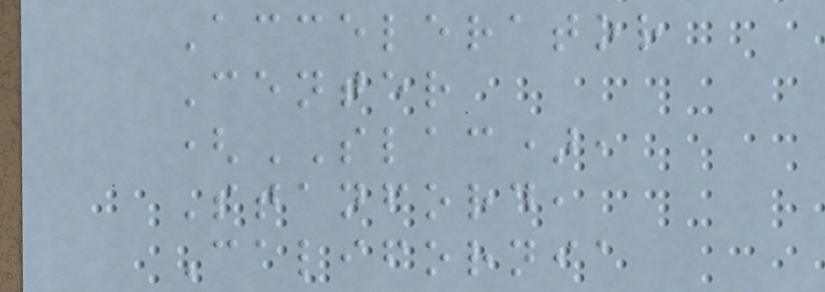Accelerator
Center
(SLAC),
Stanford,
California
